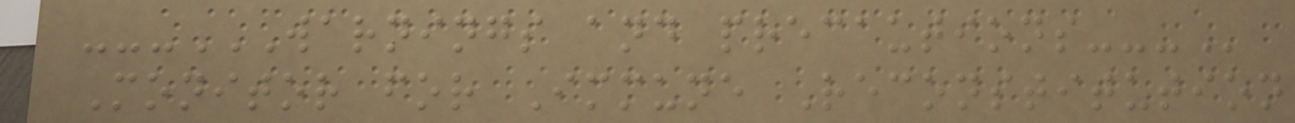---WARNINGS AND PRECAUTIONS---
Monitor for Immune Reconstitution
